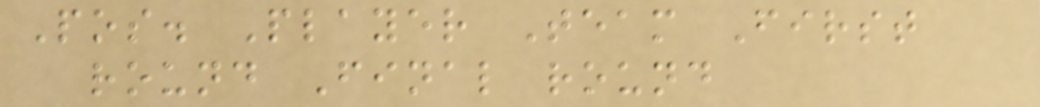Pos. Player Team First
round Final round
